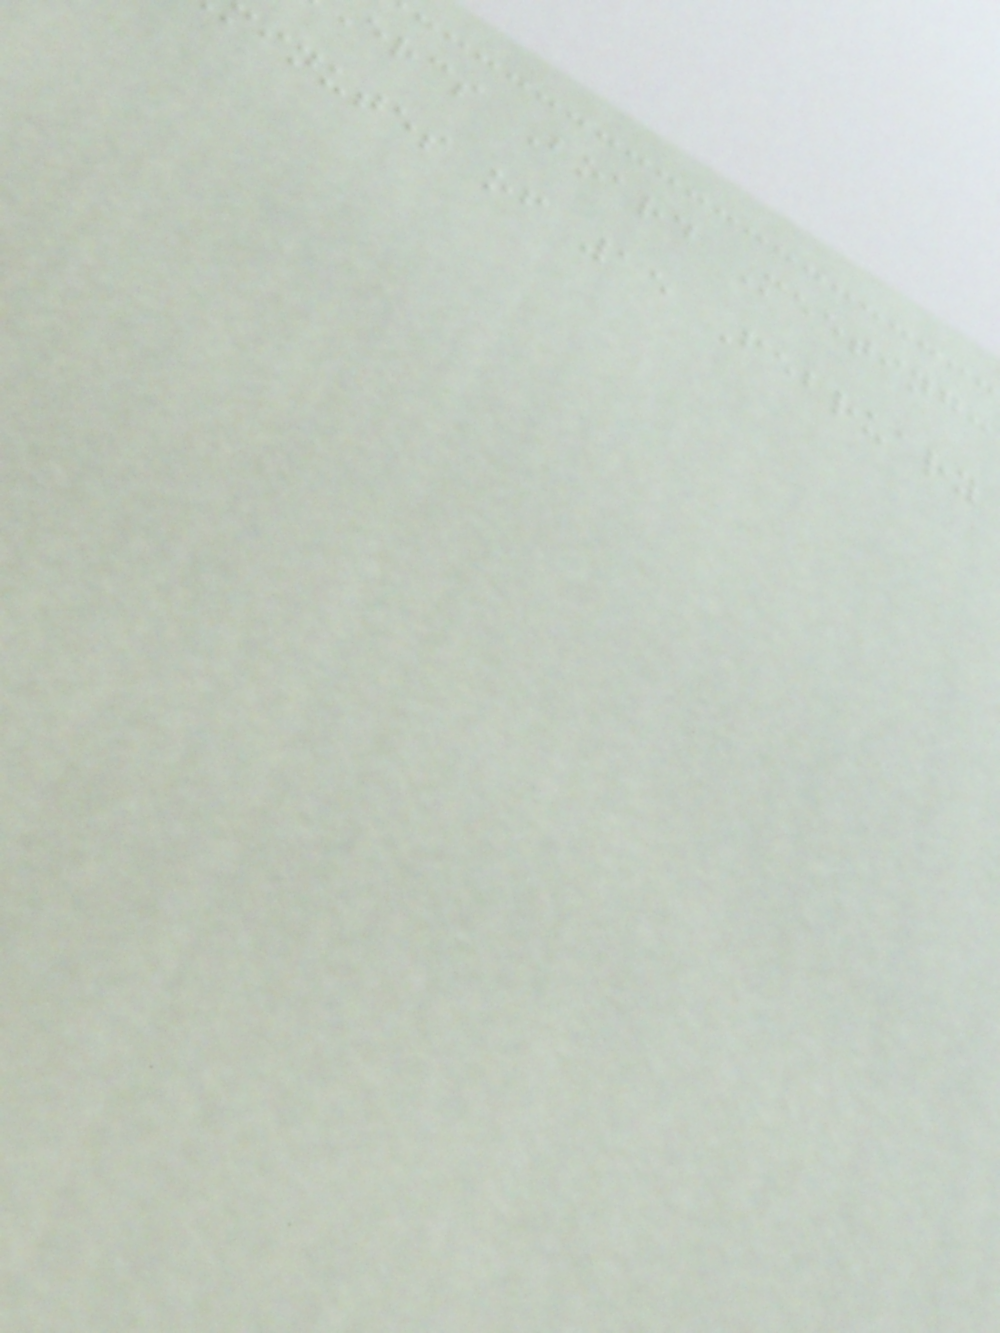ercs Board Meeting:
inutes of 15 February
